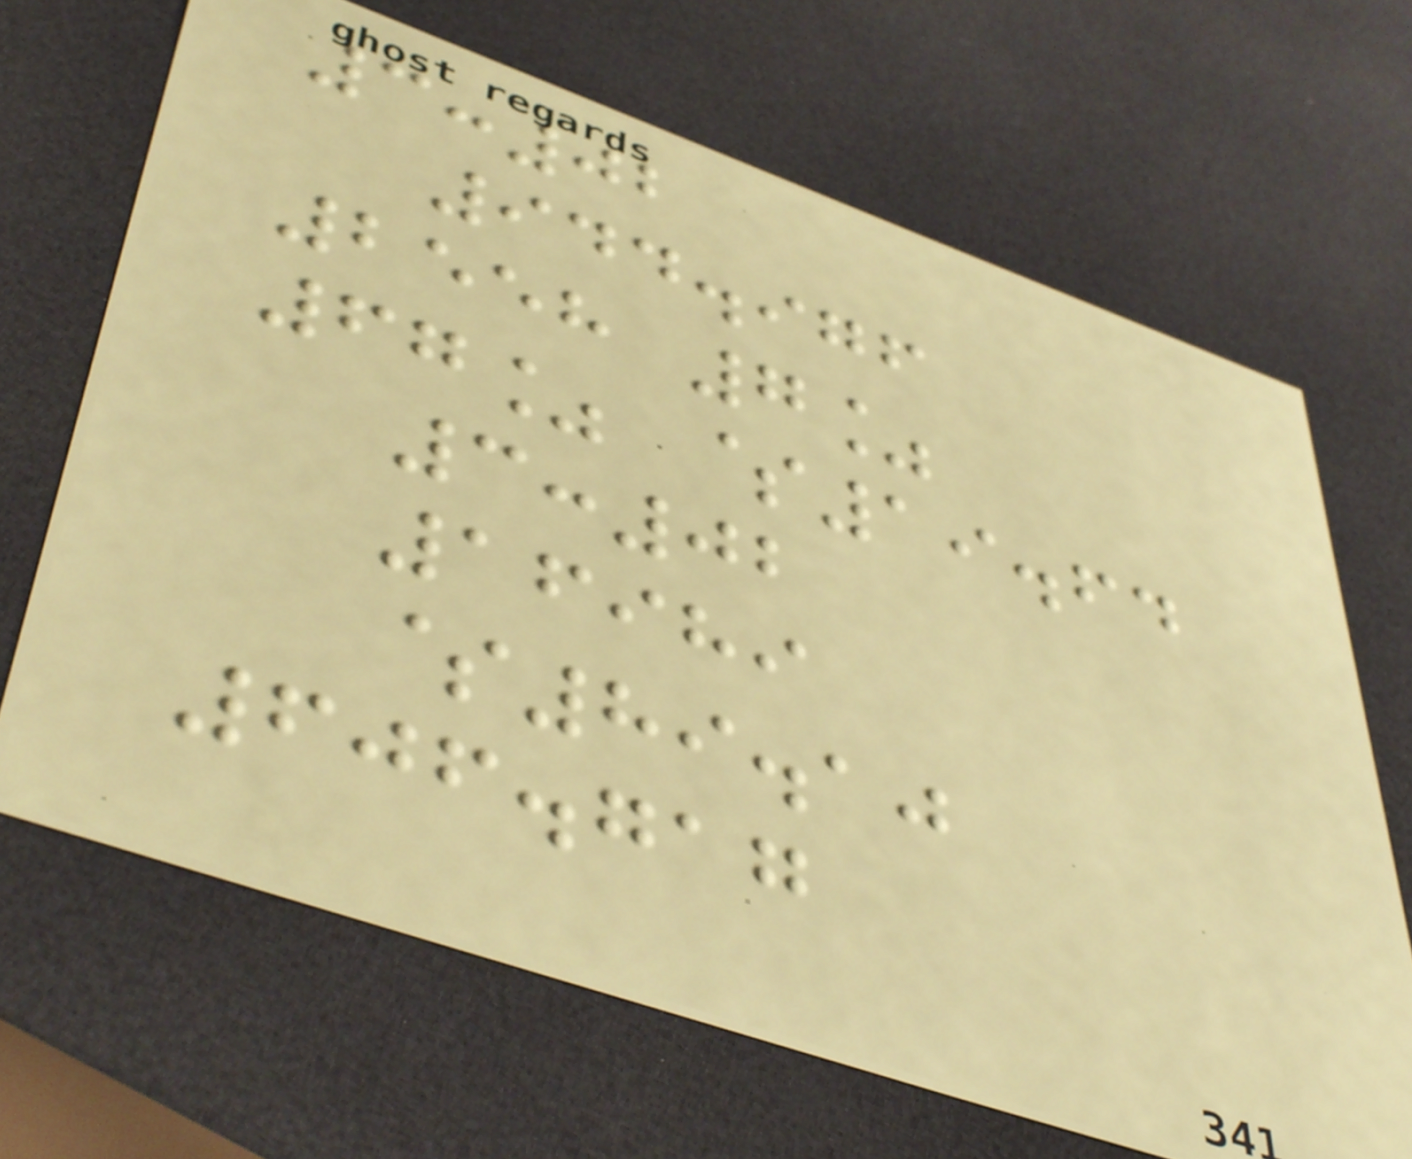3:02
944.976
2558 7%
67% $19.64
3:02
16989
$89.10
606.717
